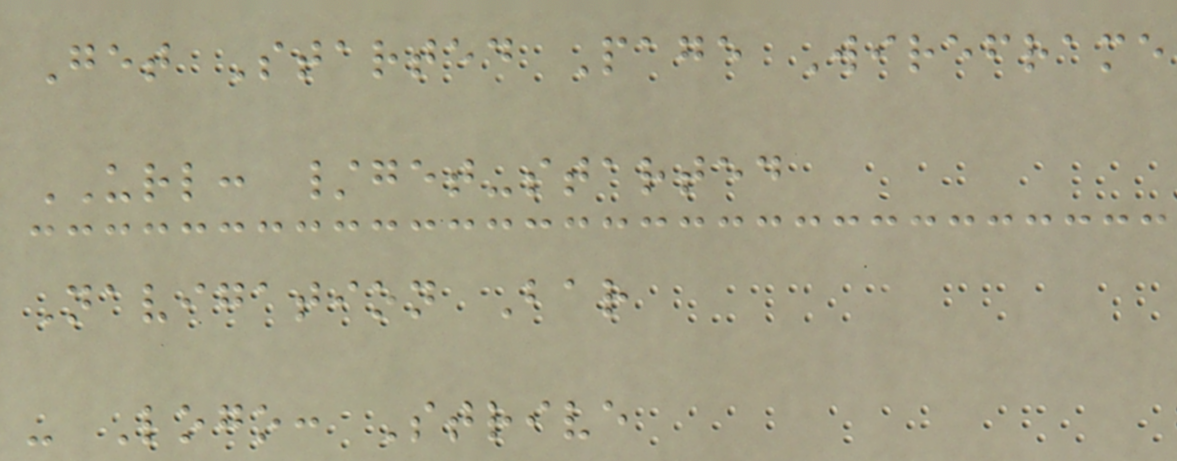Get Started Page Wireframe
URL: /get-started
Navigation Bar
- Logo: Strive
